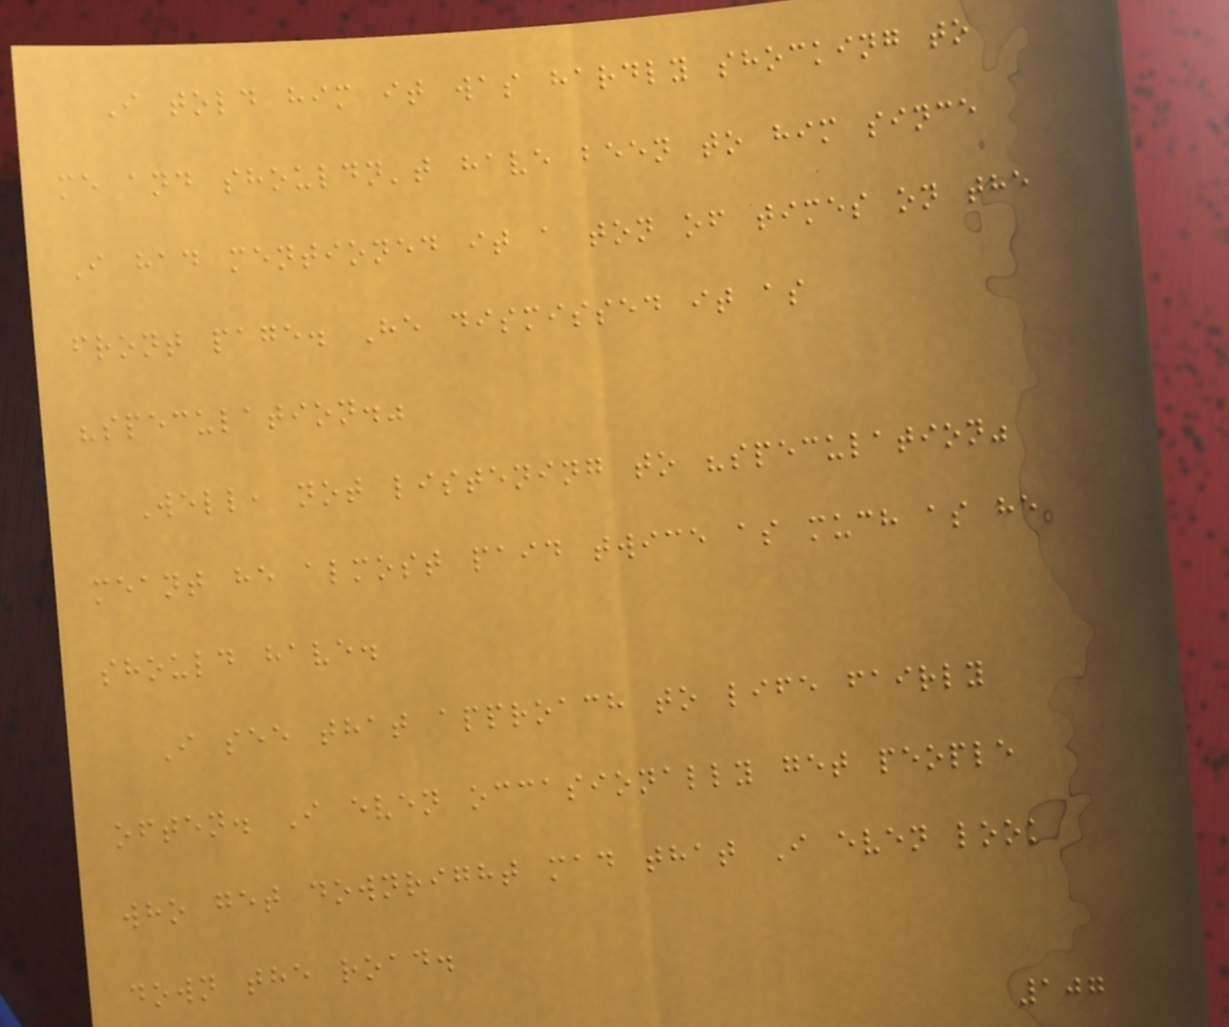I told him it was hardly shocking to
me and shouldn't have been to him since
I had mentioned it a ton of times on the
front page. He dismissed it as
"speculation."
Well, not listening to "speculation"
meant he almost paid twice as much as he
should have.
I see that approach to life fairly
often. I even occasionally get people
who get downright mad that I even look
down the road.
107
